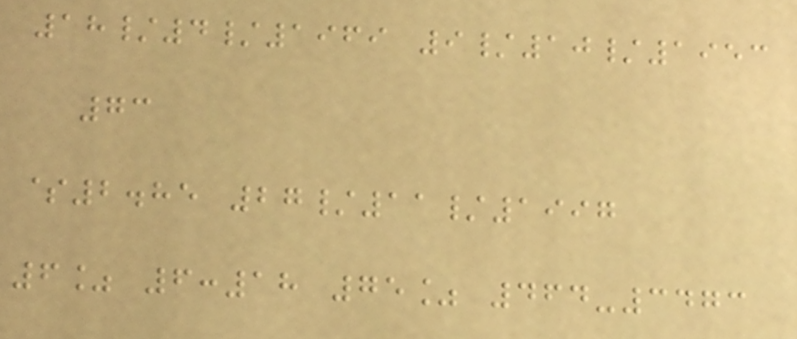18/4/1969 9/10/1953
73
$2.85 27/11/1997
6% 6:18 75% 464-3473
